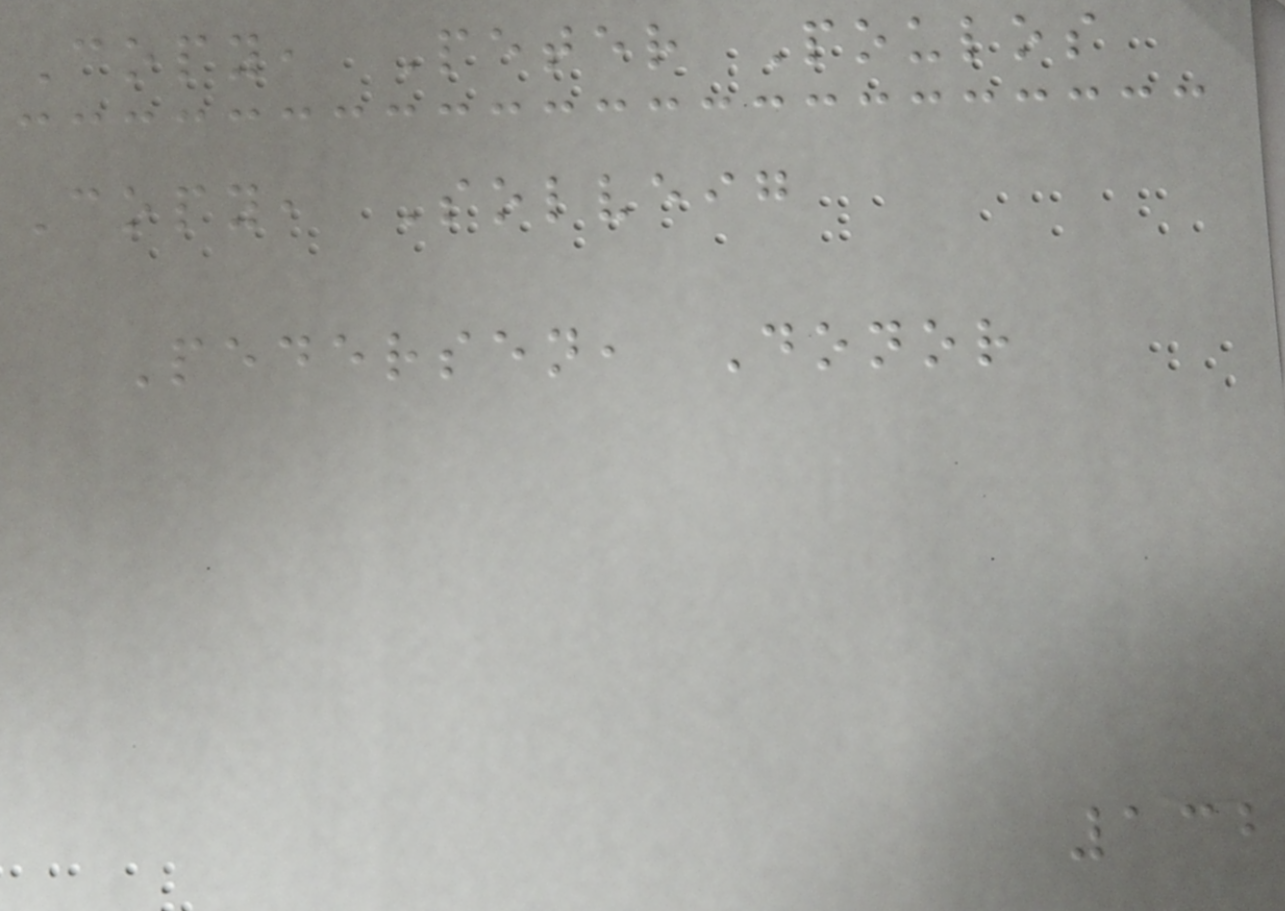Copy, Peter Poulos
Copy, Solveig
Pedersen, Donor
132
